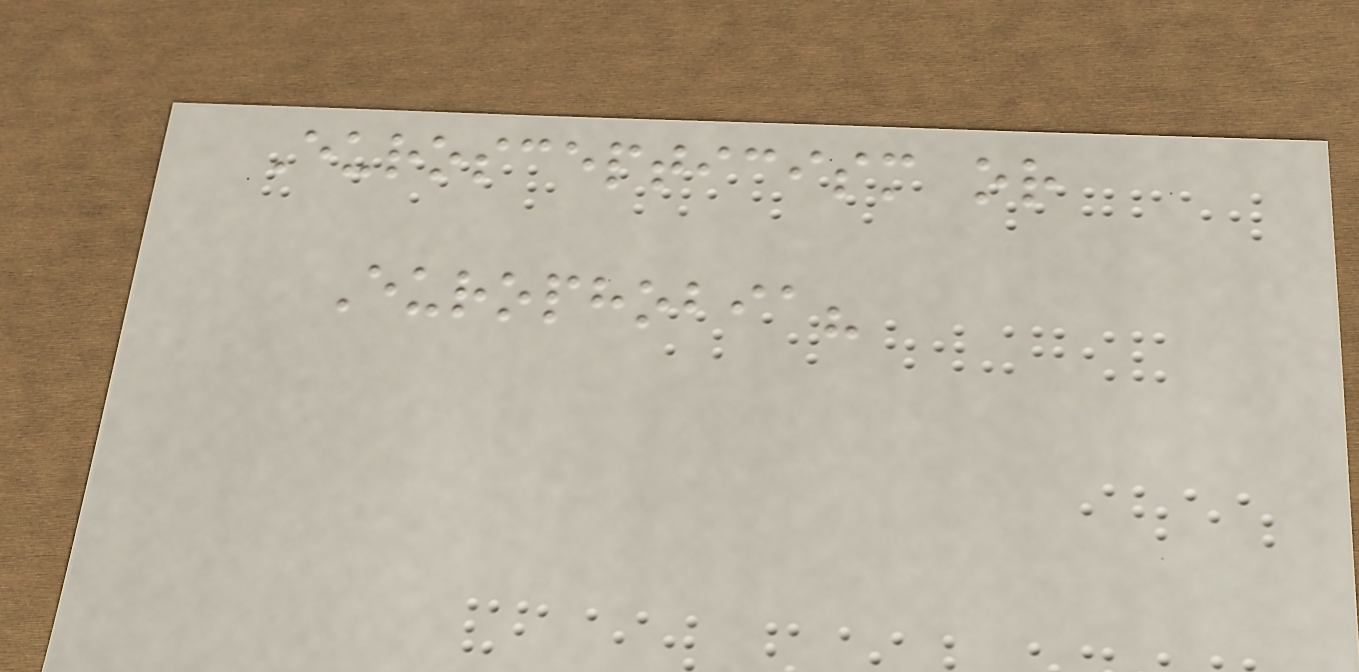Euroscepticism or
Europhobia?
